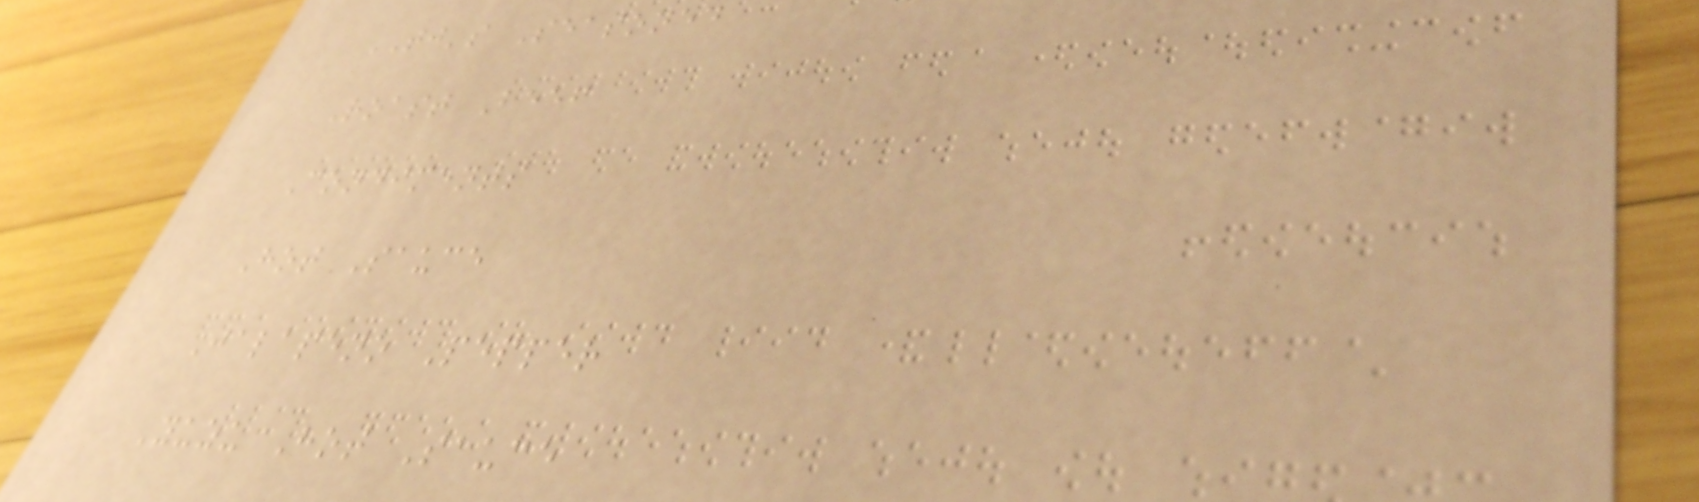TJ's Seasoned
Roast Beef
Condiments
Hot Sauce
Jalapeno Pepper
Yuzu Hot Sauce
